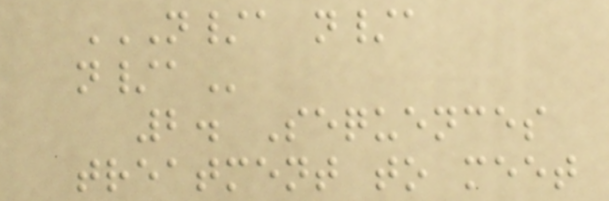N/A N/A
N/A
2. Sequences
treatment to meet
